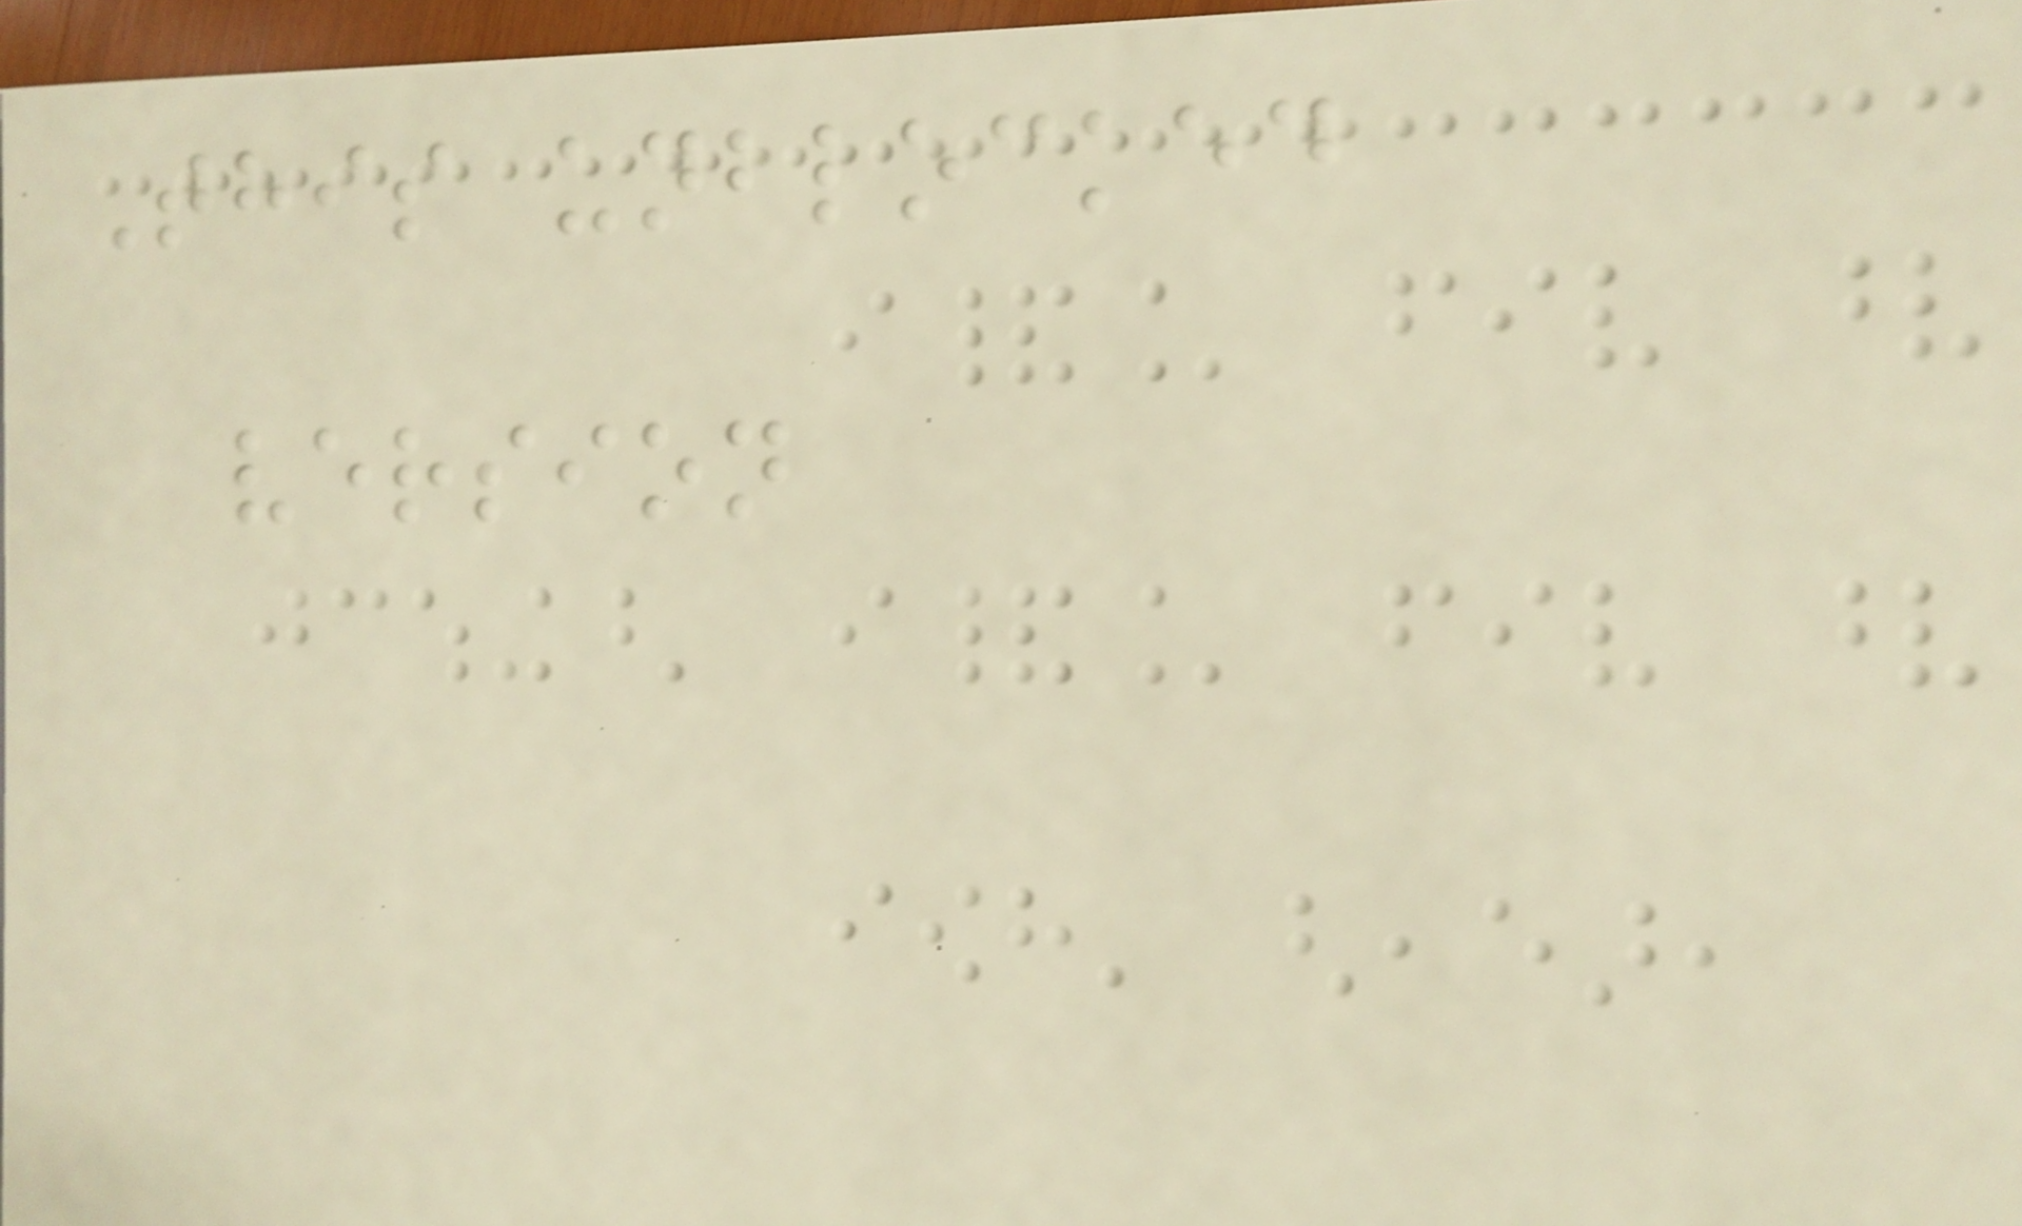This unblocked
version
